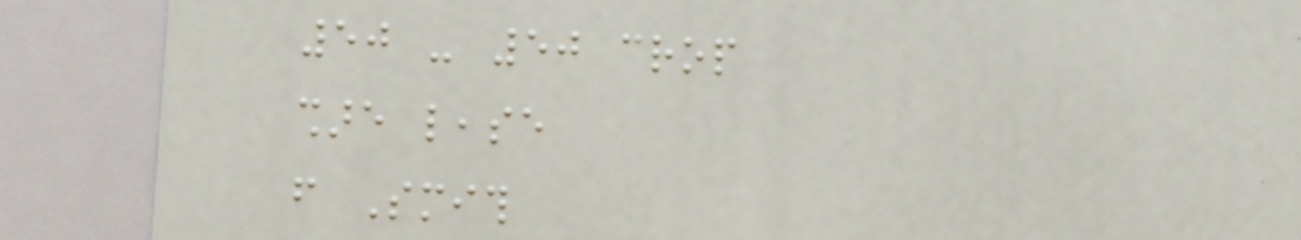50 - 50 crop
share lease
from Smith
